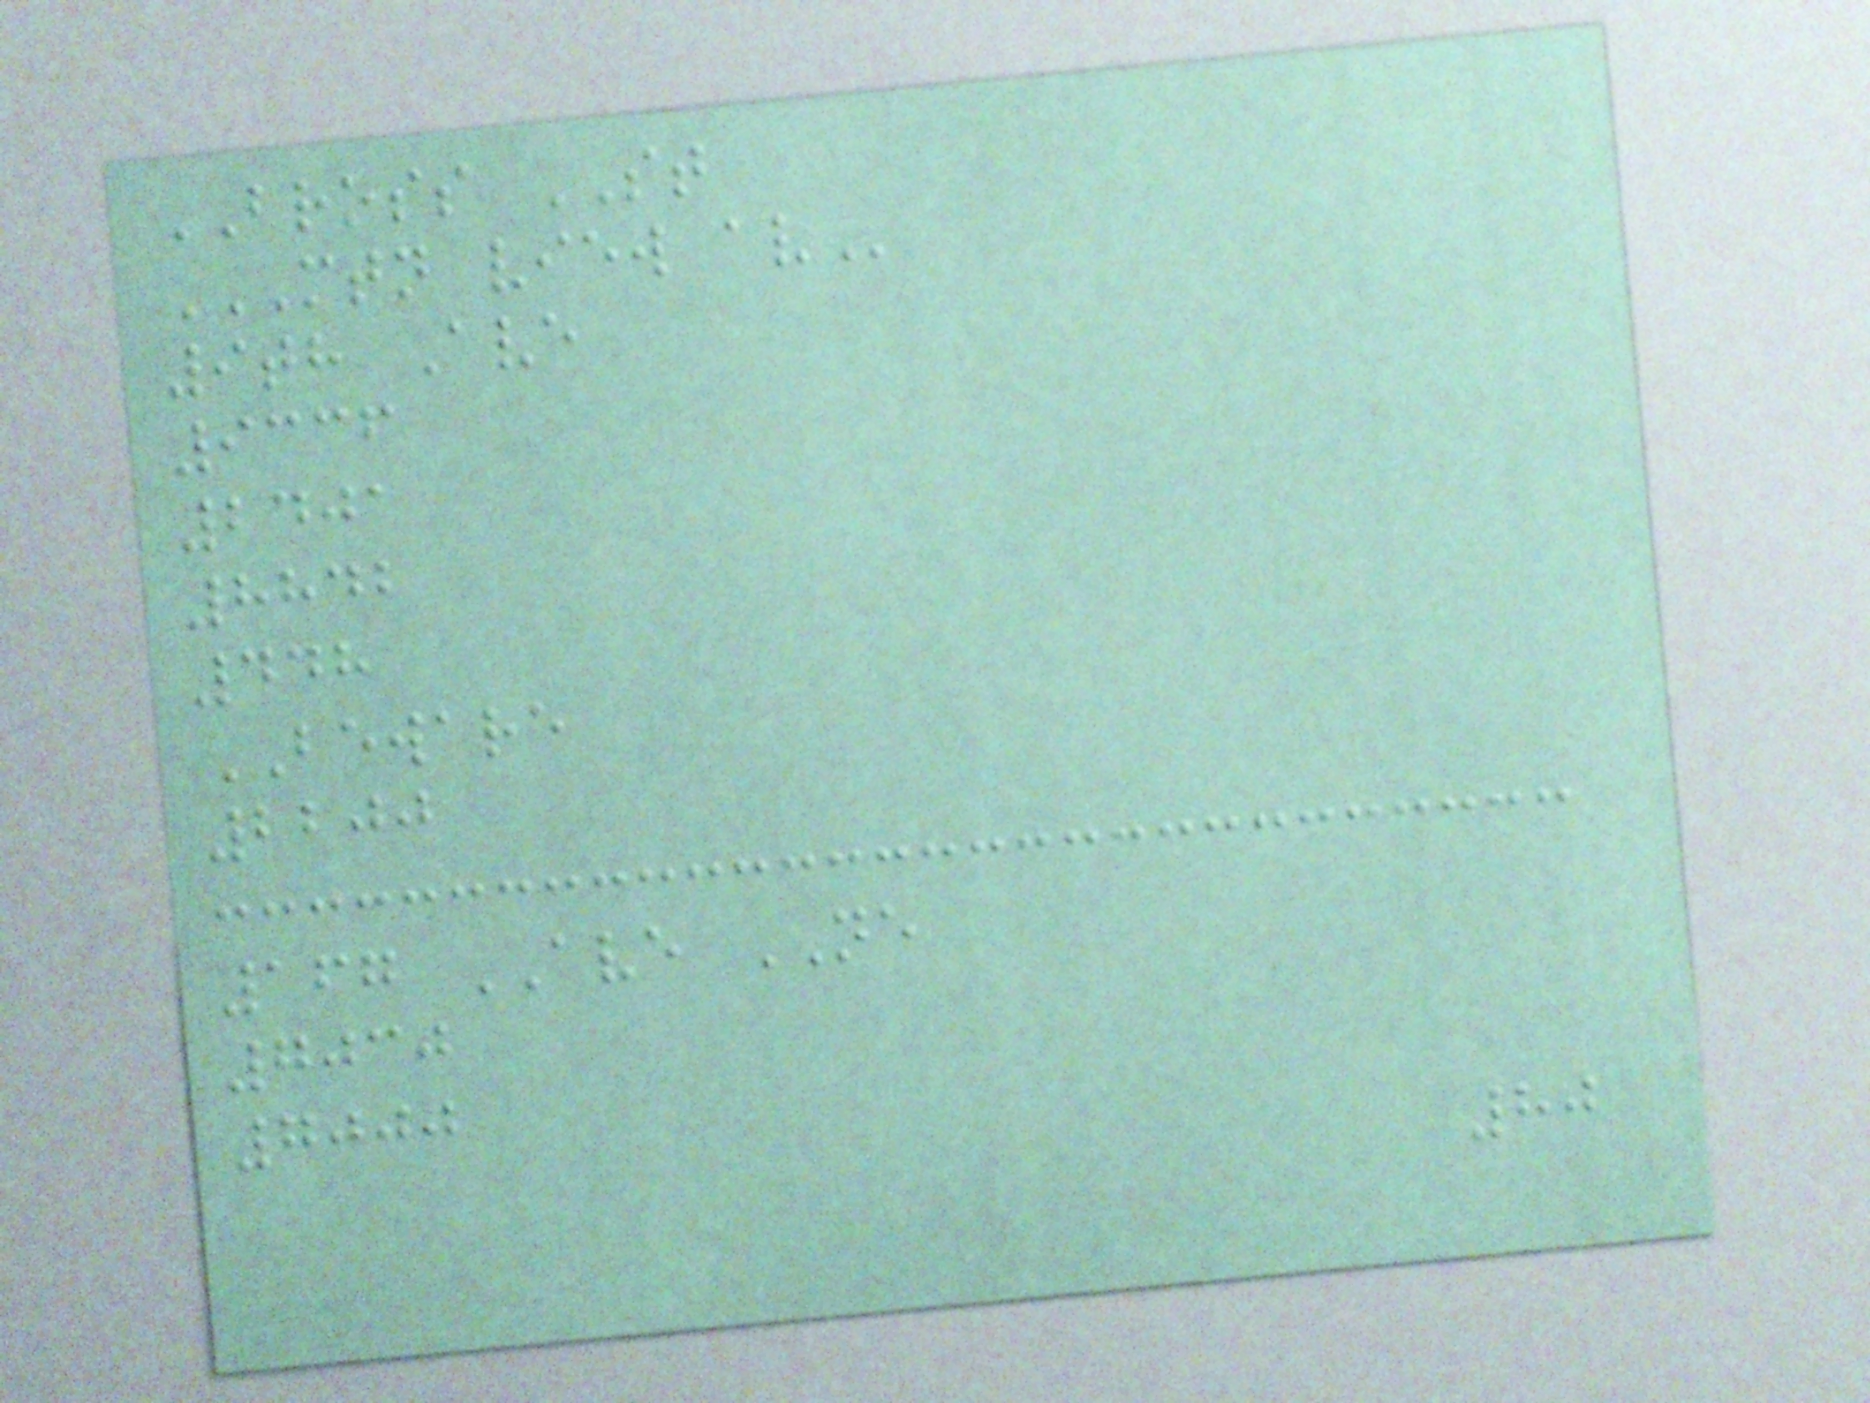BROSS ST
MTN VIEW AV
9th Ave
9336
2401
8842
448
BEWARE
2200
167 AVE NE
7030
7000
80
